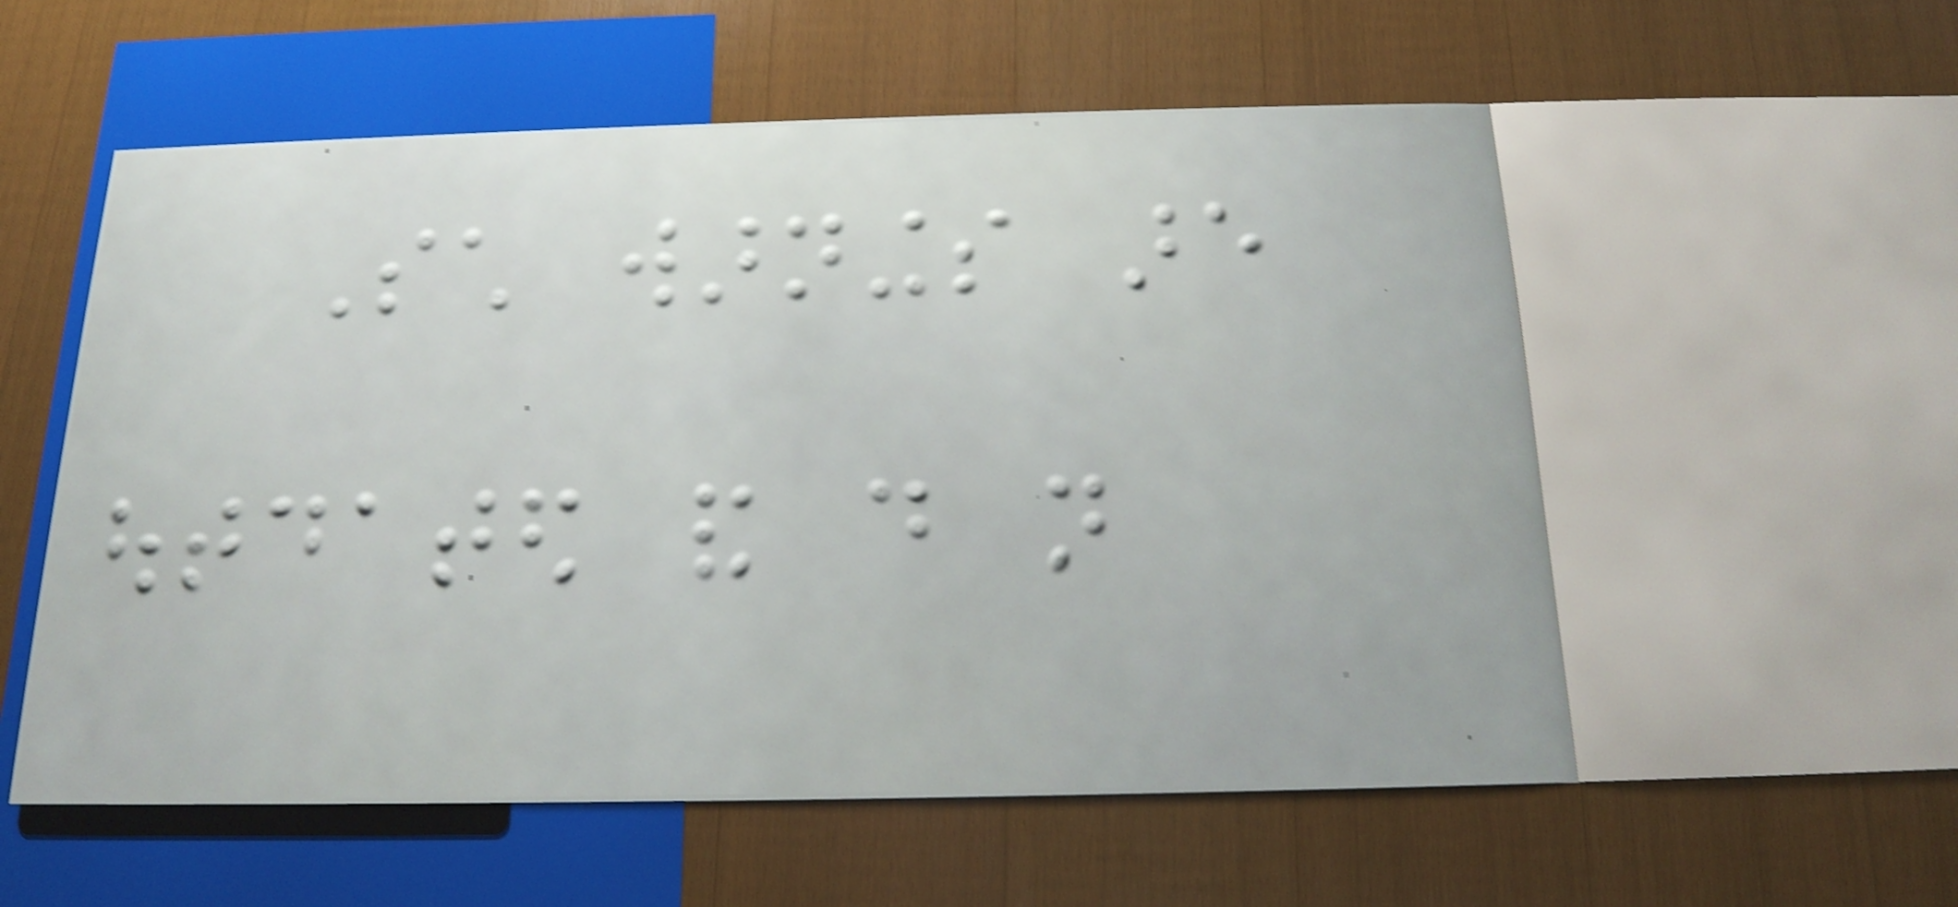Such warnings are
outdated and do not
